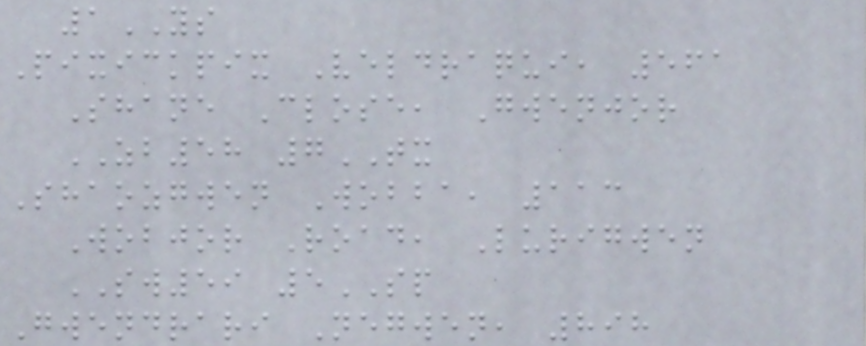1YS
Pixickpix Veldraqui, 561
Shane Close, Gwenjor
ZB58 7TX
Shaozgwen Wobba, 113
Wobjor Road, Lurigwen
SW59 5SP
Gwendrari Negwen, 898
